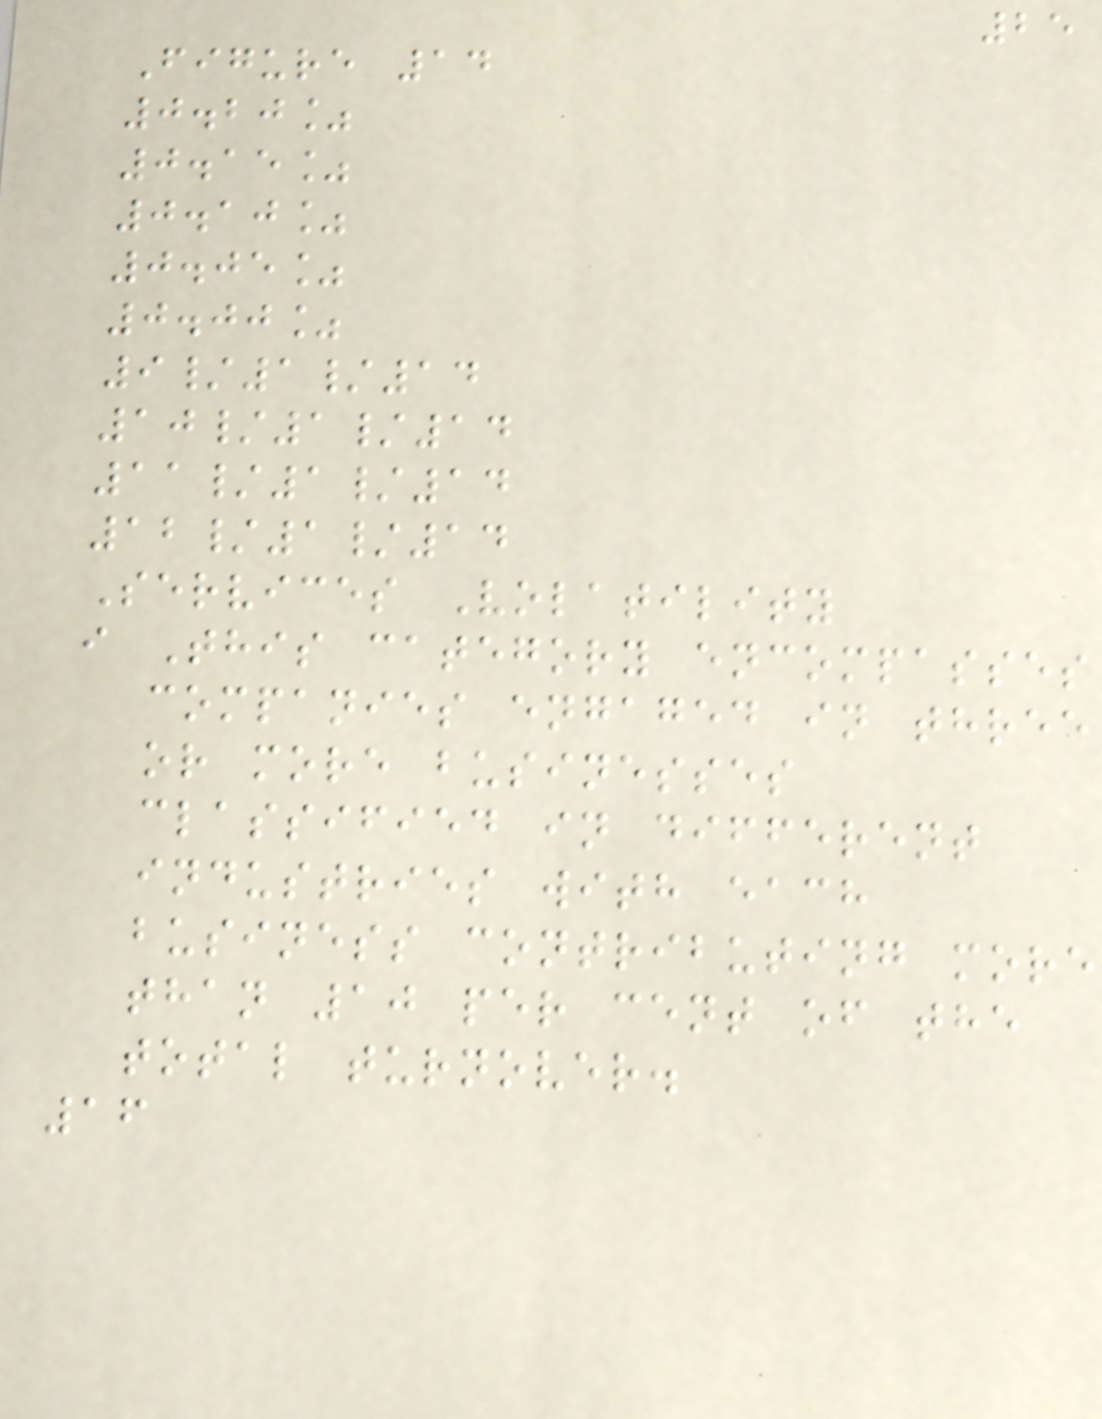25
Figure 14
0.20%
0.15%
0.10%
0.05%
0.00%
9/1/14
10/1/14
11/1/14
12/1/14
Services Volatility
i This category encompasses
companies engaged in three
or more businesses
classified in different
industries with each
business contributing more
than 10 per cent of the
total turnover.
16
